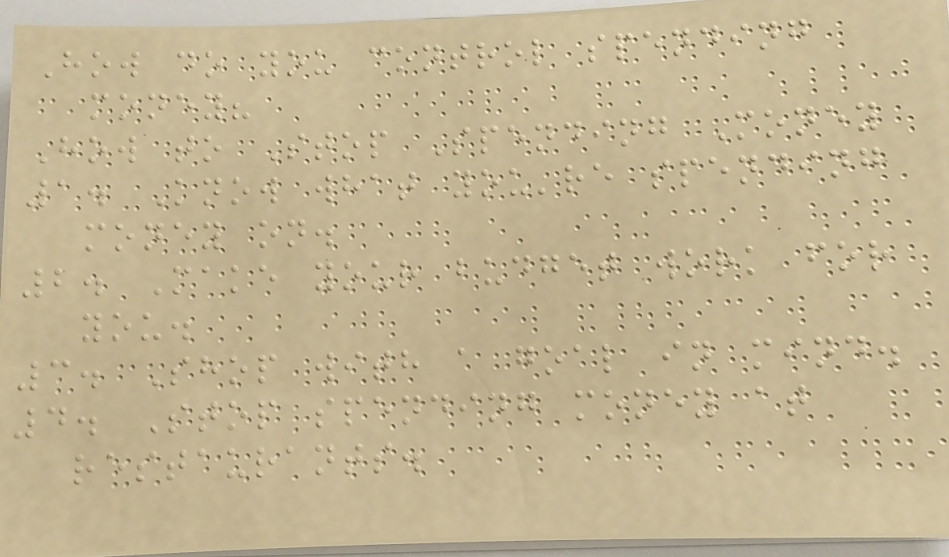How do you control spending
money?
How to Stop Spending Money
1. Know what you're spending
money on.
2. Make your budget work for
you.
3. Shop with a goal in mind.
4. Stop spending money at
restaurants.
